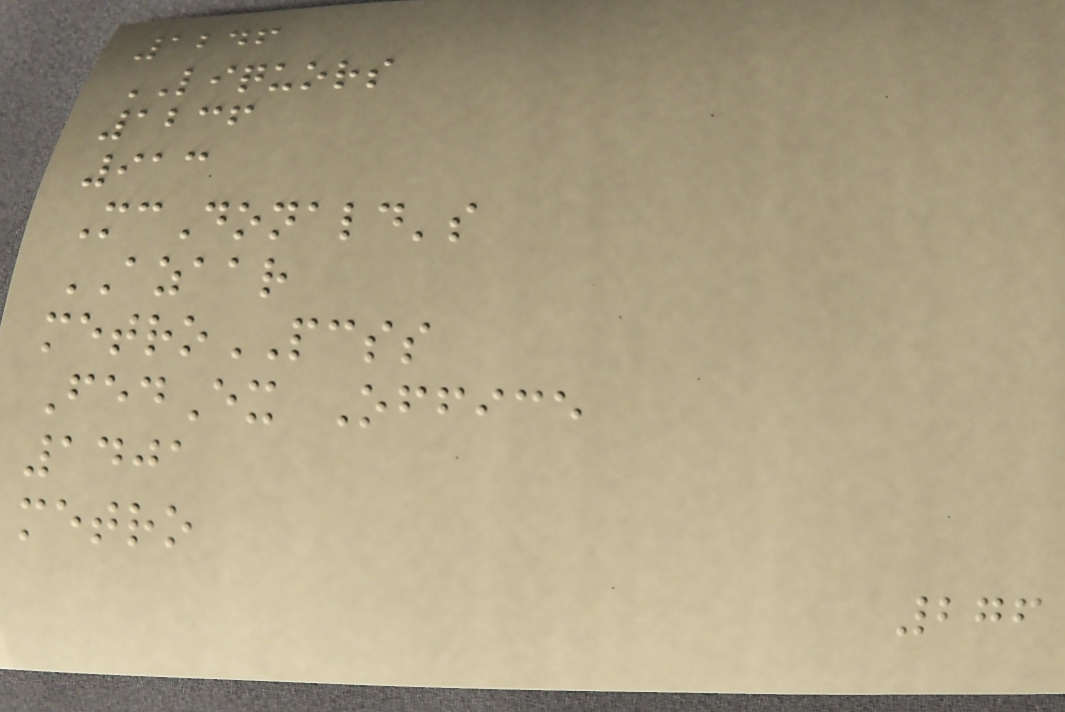1246
LIQUORS
1236
913
McDonald's
AZAAR
metroPCSS
FedEx Office
1401
metro
276
